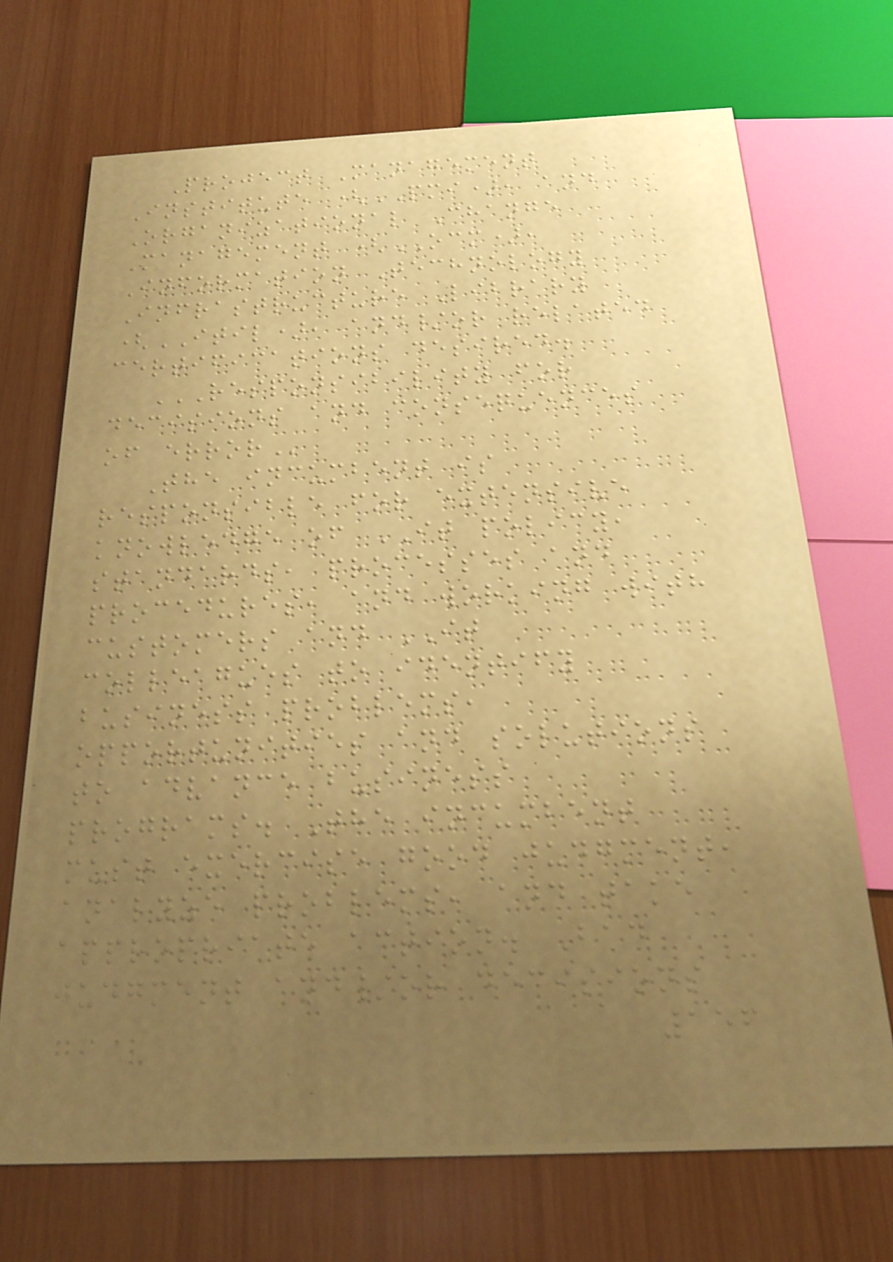Project Management
Institute (PMI), and
Organizational Change
Management (OCM),
Information Technology
Infrastructure Library
(ITIL), and/or related
certifications desired.
RESPONSIBILITY FOR
DECISIONS AND CONSEQUENCES
OF ERROR
The incumbent is
responsible for extensive
knowledge of IT policy,
standards, processes and
procedures, and working with
customers and IT
colleagues to identify
business problems,
opportunities and solutions
to advance business
programs. The incumbent
must exercise good judgment,
analyze problems, and take
appropriate action. Bad
judgment and/or decisions
156
